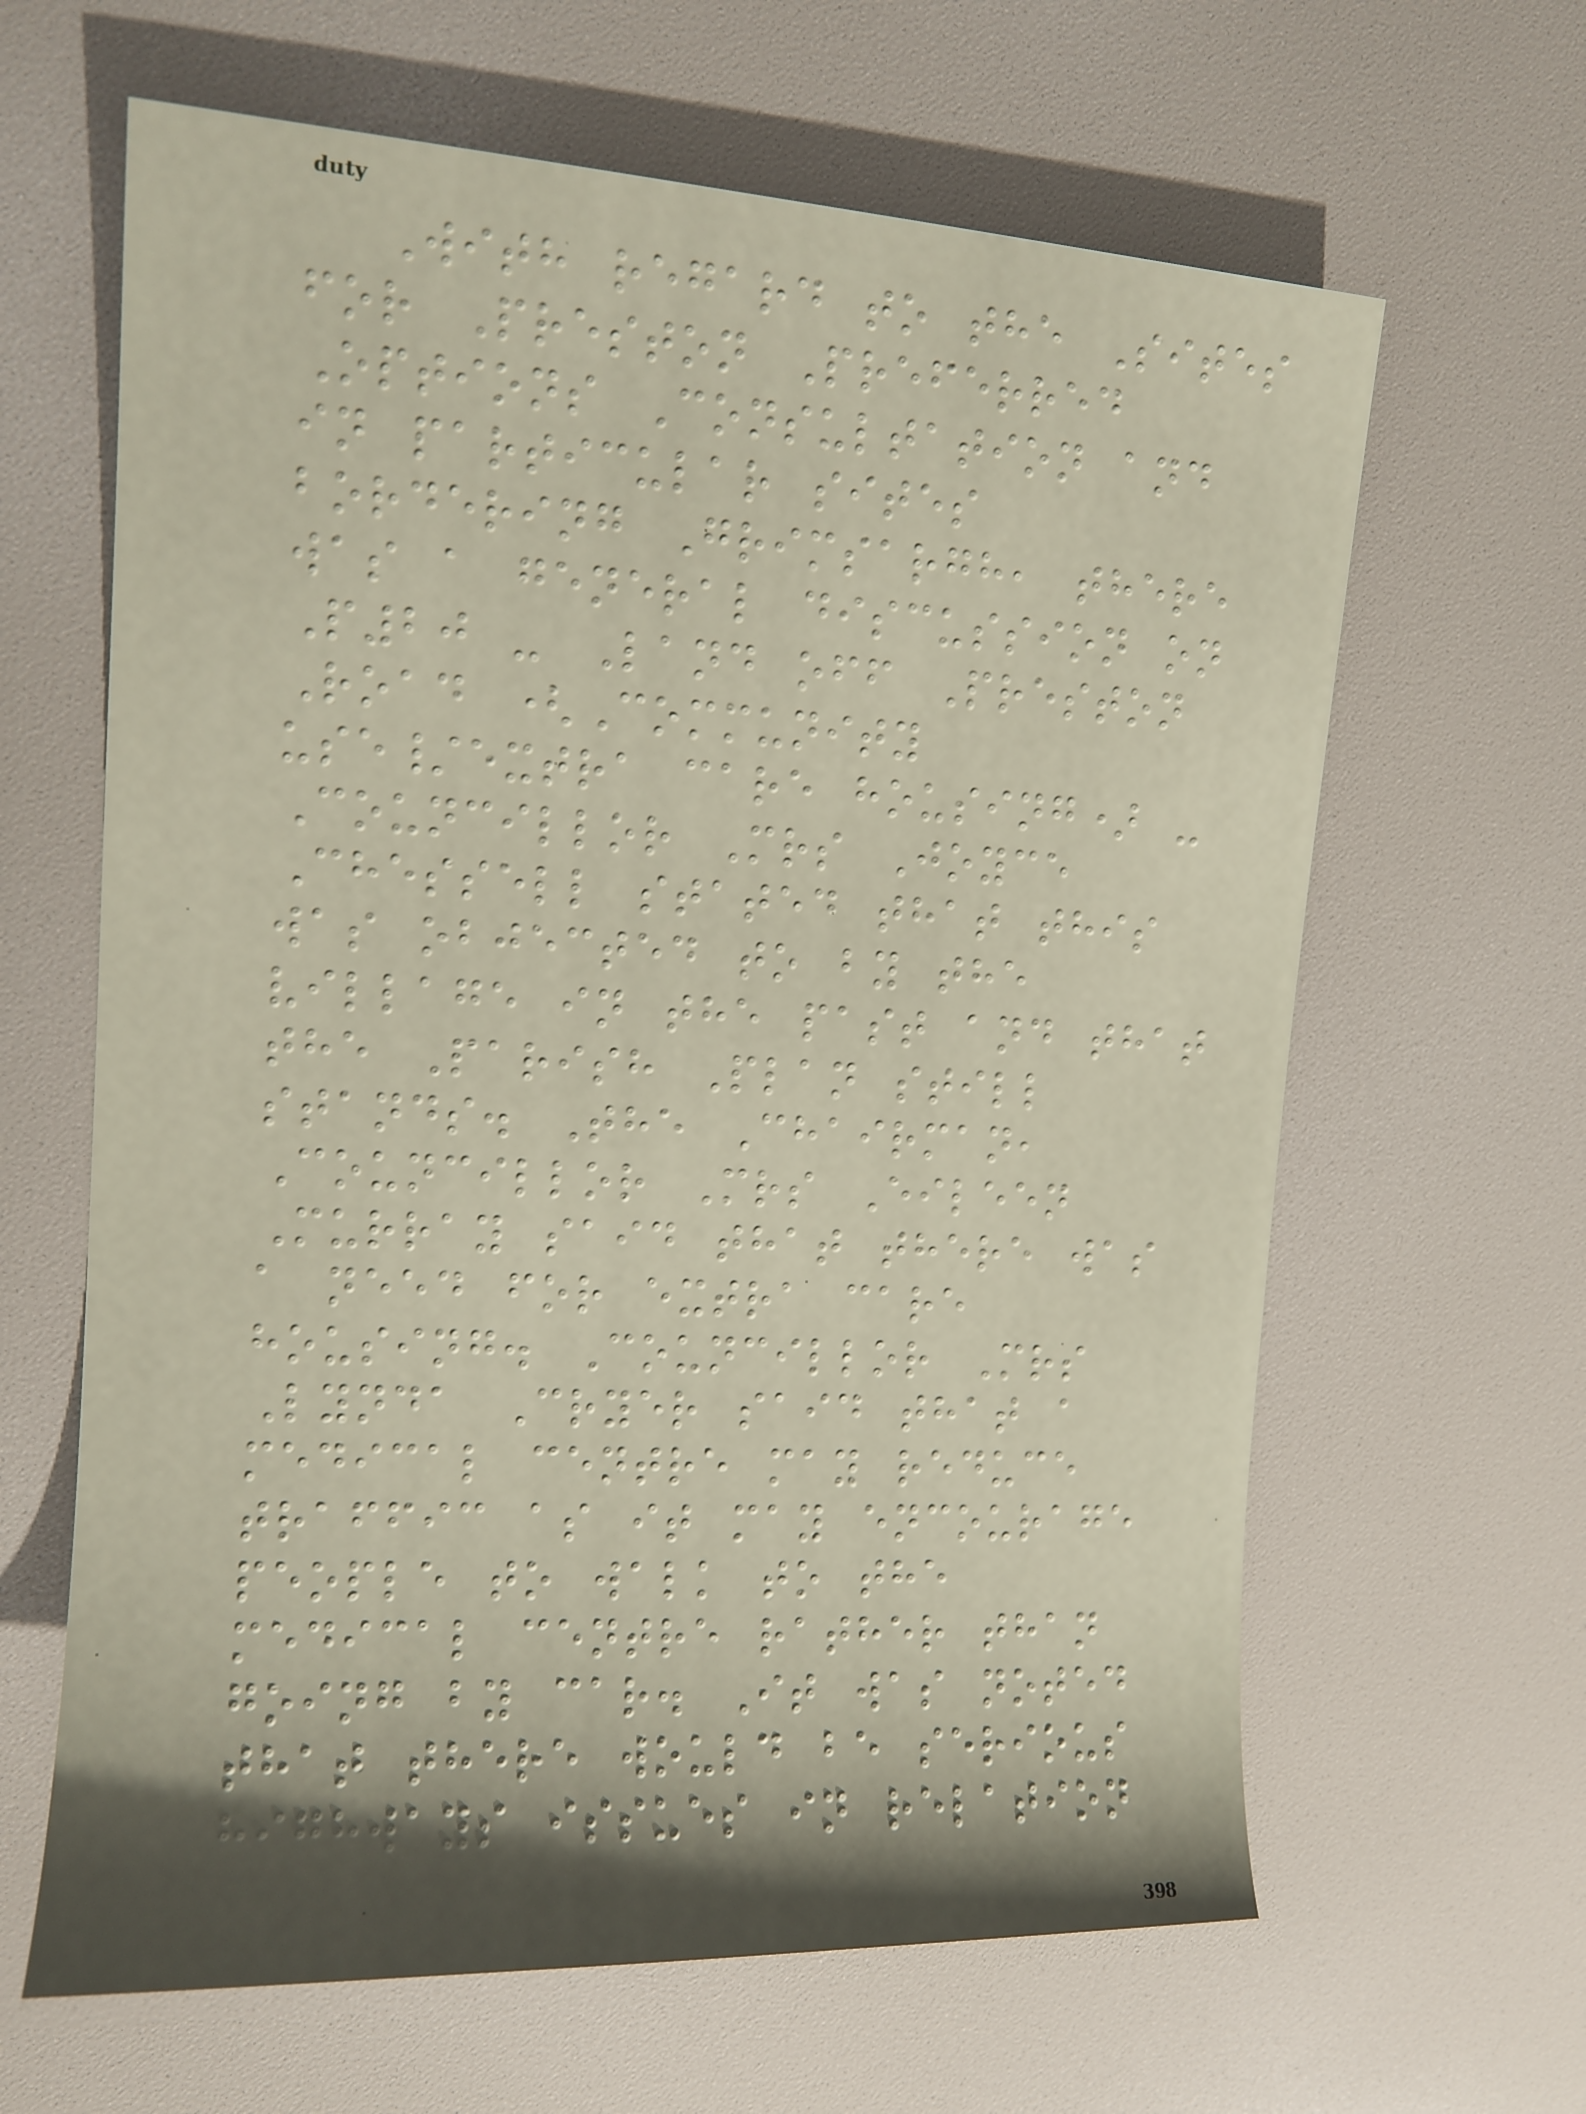With regard to the Sites
for Preston Preferred
Options Consultation and
in particular sites
bordering Grimsargh, there
was a general discussion on
P20 - Land off Preston
Road (Community
use/extra care housing) -
Councillor Mrs Joyce
Chessell stated that this
was objected to by the
village in the past and that
the Parish Plan still
stands. The Chairman,
Councillor Mrs Eileen
Murray said that there was
a need for extra care
housing. Councillor Mrs
Lynda Cryer said that a
medical centre may reduce
traffic as it may encourage
people to walk to the
medical centre rather than
going by car. It was noted
that there would be serious
highways issues in relation
